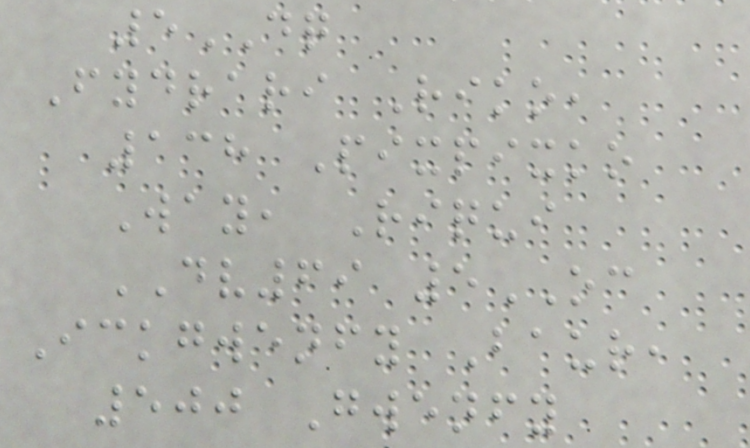5DQ
Fydrari Riko,
138 Pixpixko
Way, Riqui
DV69 5OC
Ickgwenfy Baur,
500 Gwenfy
